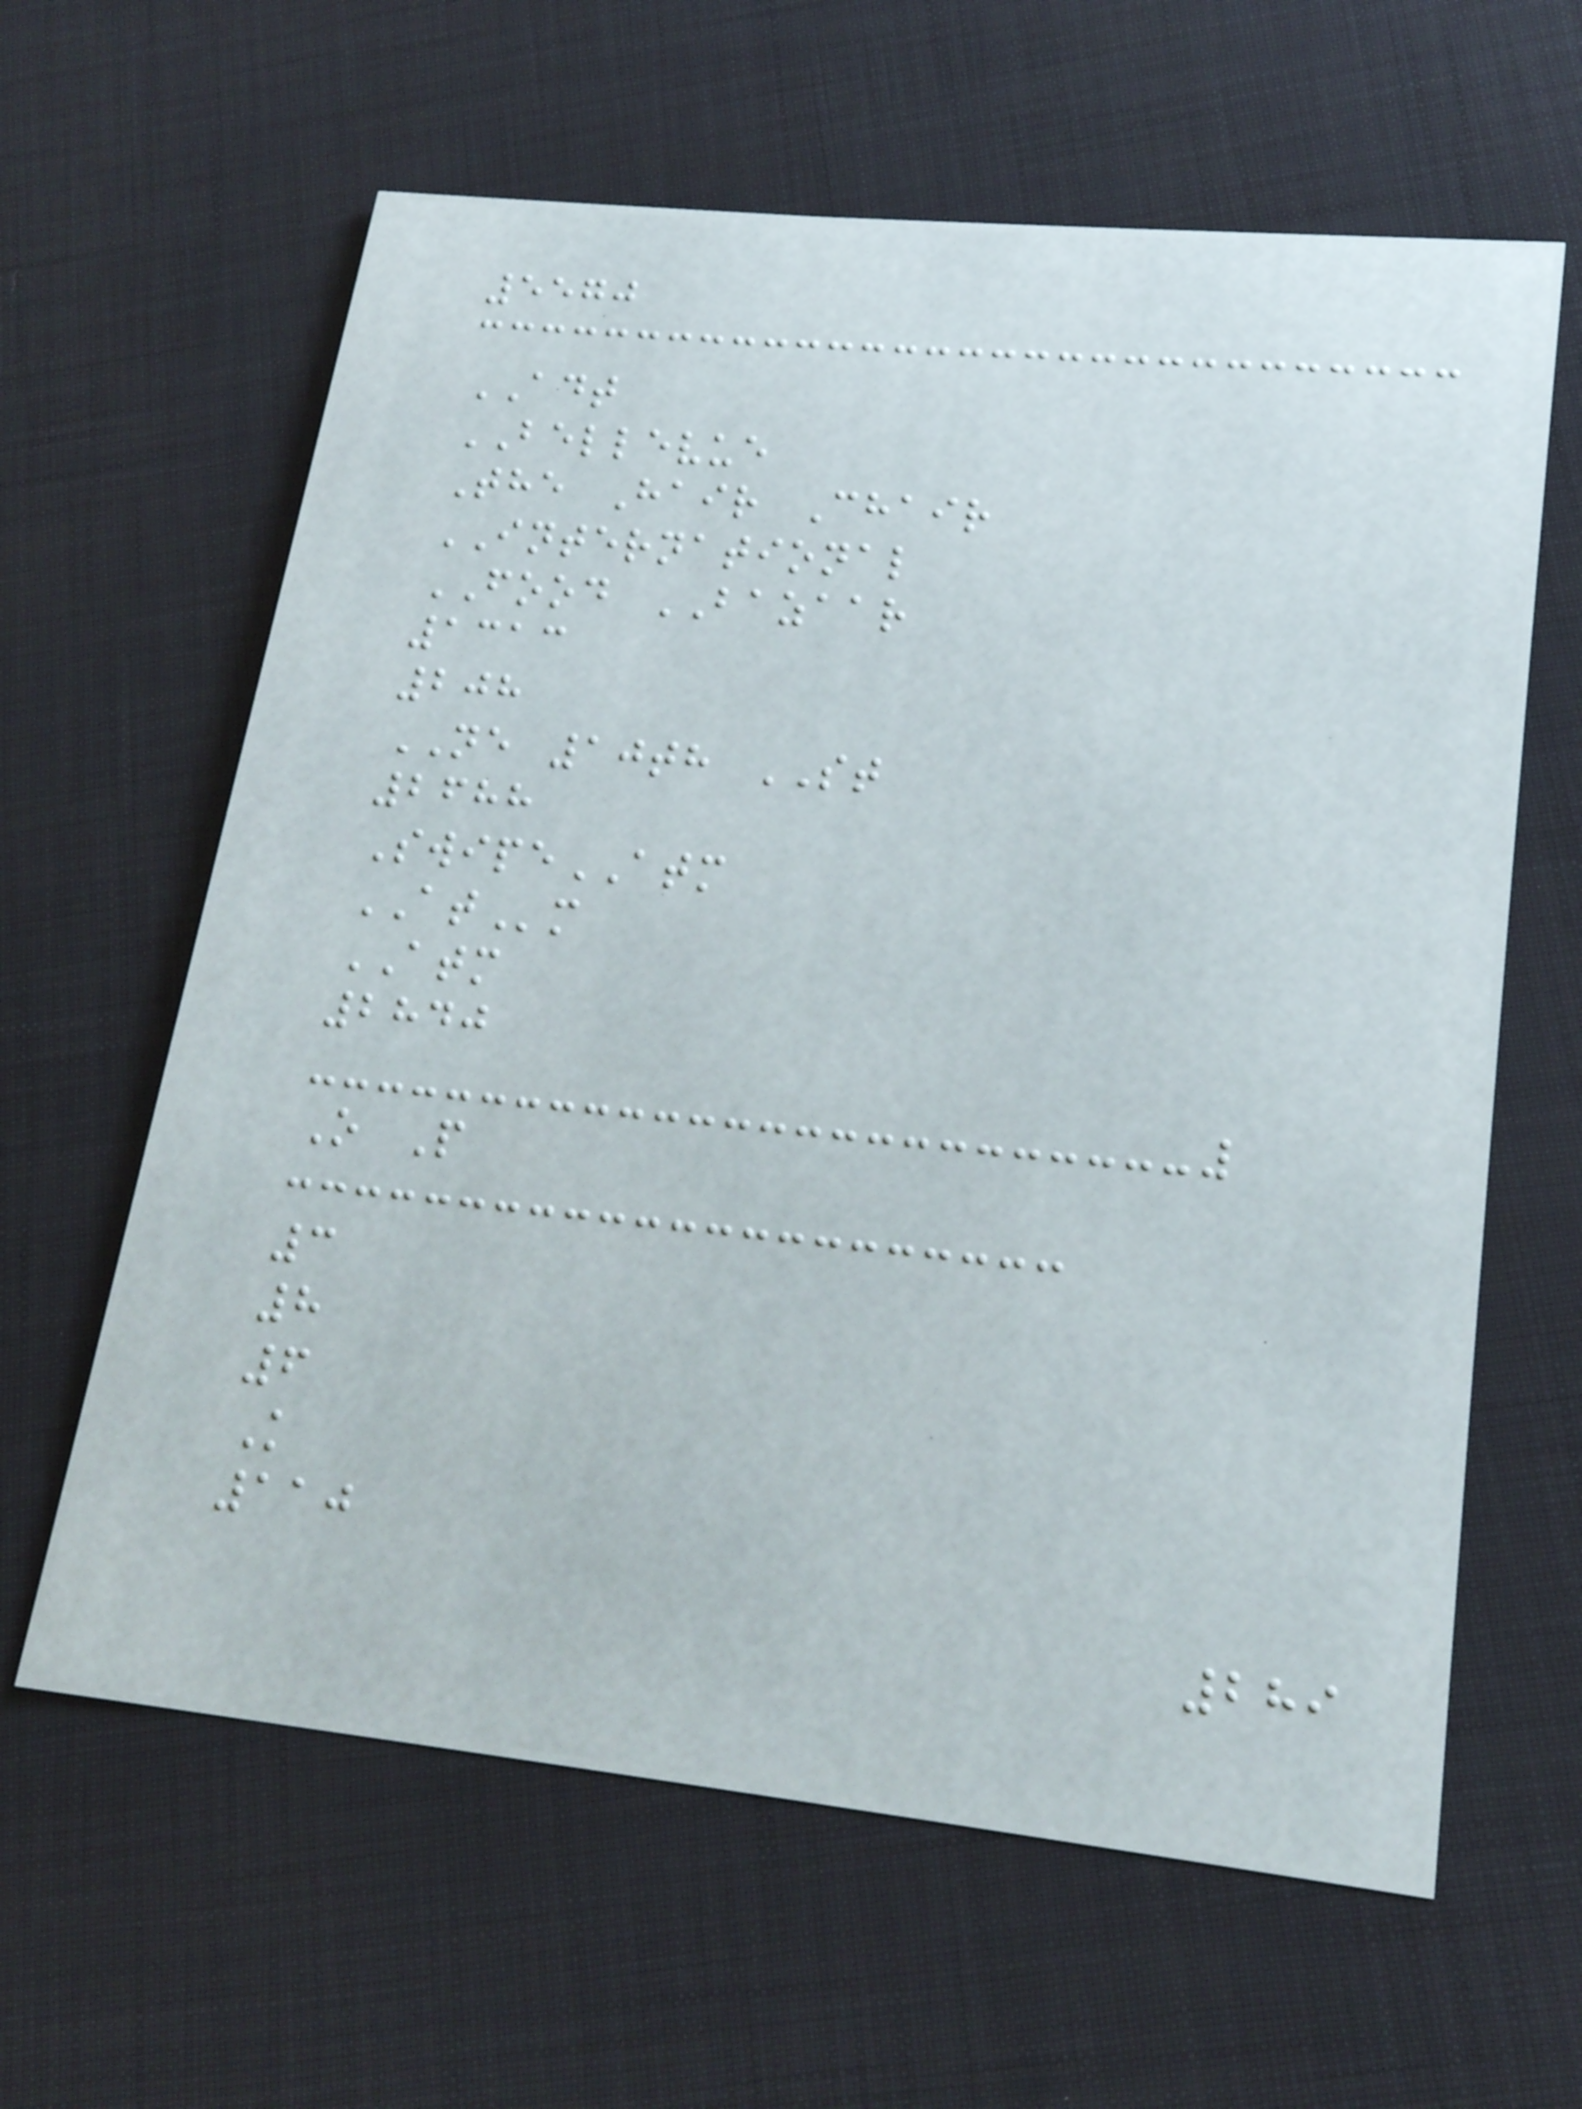5570
ADT
BELLEVUE
The Hair Chair
INTERNATIONAL
FOOD BAZAAR
1313
208
NE 10th ST
2688
SwipeATM
ATm
ATM
2840
O P
3
8
6
K
110
289
